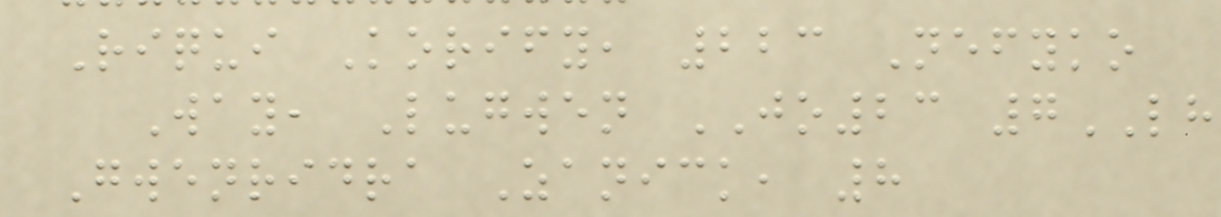Riqui Korify, 223 Nefyko
Way, Lugwen JO23 7LH
Gwenridra Zanick, 8
